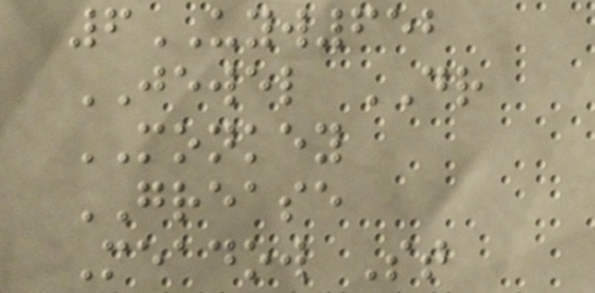6UYW652
JEWEL DR
MONKEY
GREASE
Meadow St
